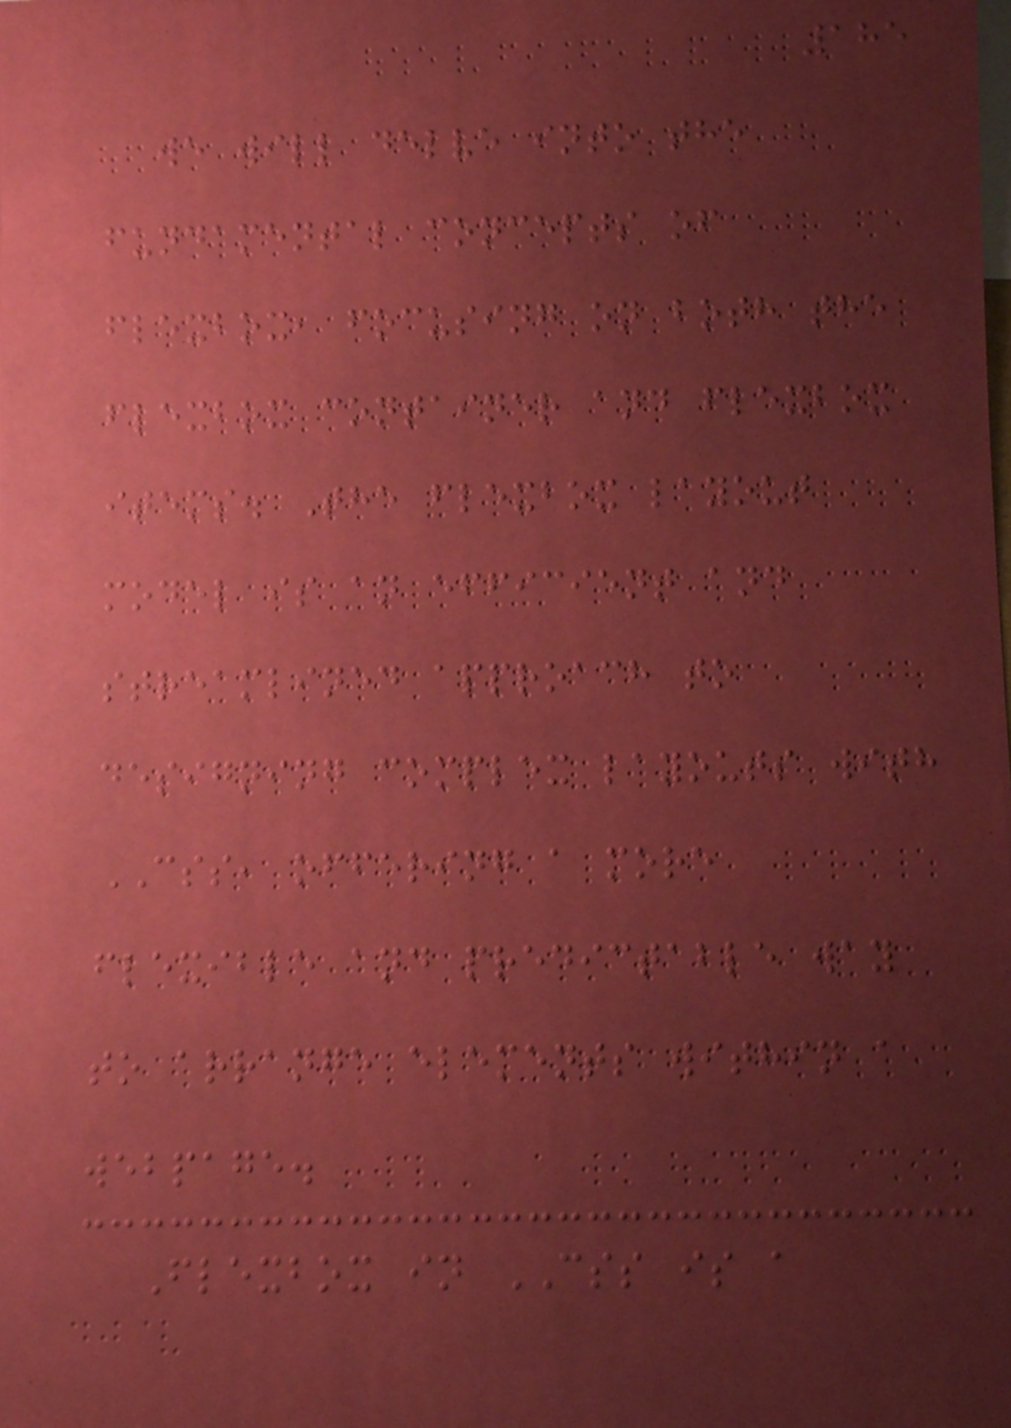185
we will delve into the
fundamental concepts of
flexbox, focusing on both the
flexbox container and flexbox
items. The flexbox layout
model is an efficient and
streamlined approach to
designing complex layouts with
CSS, offering a more
flexible and predictable way
to arrange elements within a
webpage.
Flexbox in CSS is a
